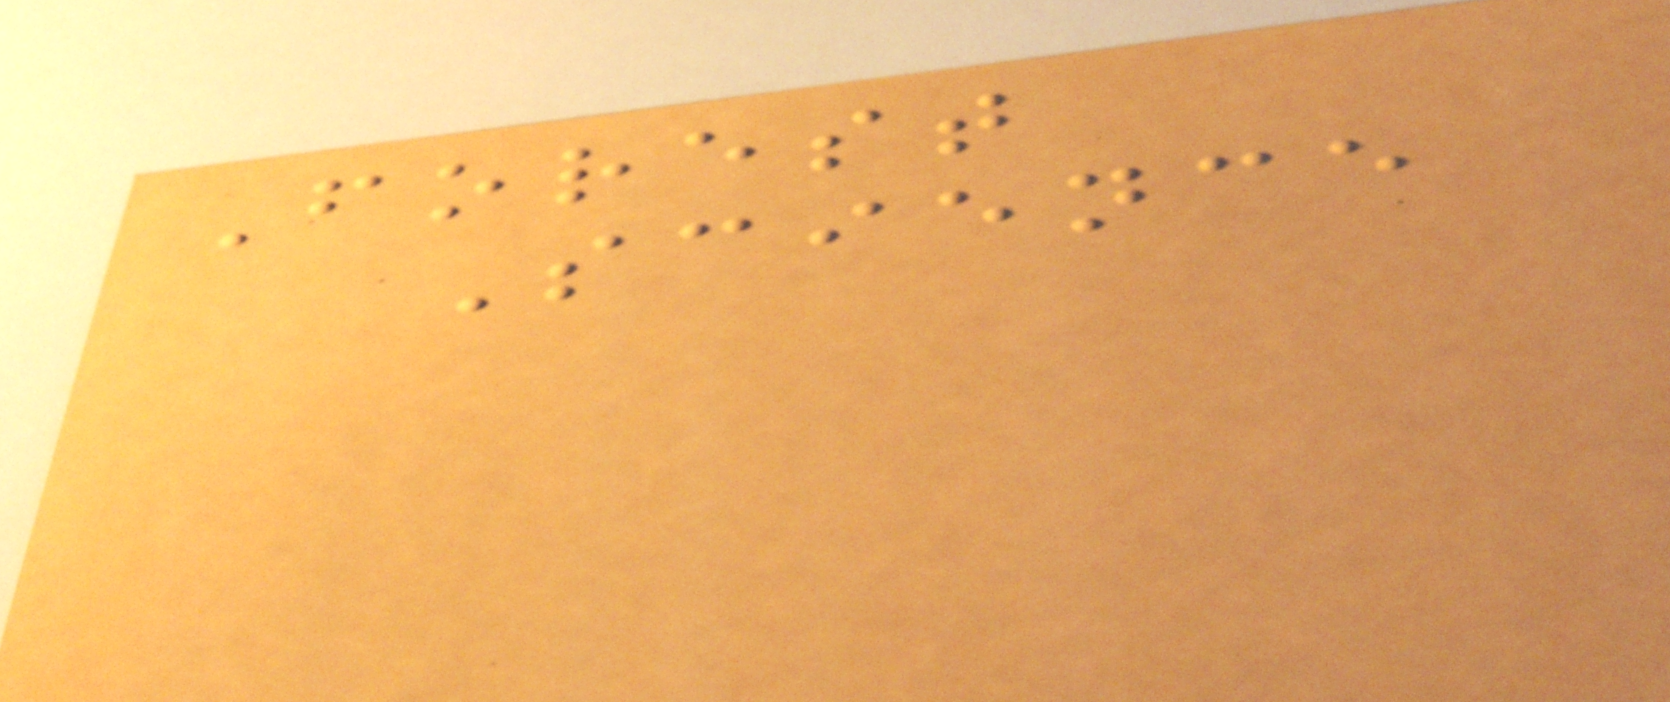Forest
Science
